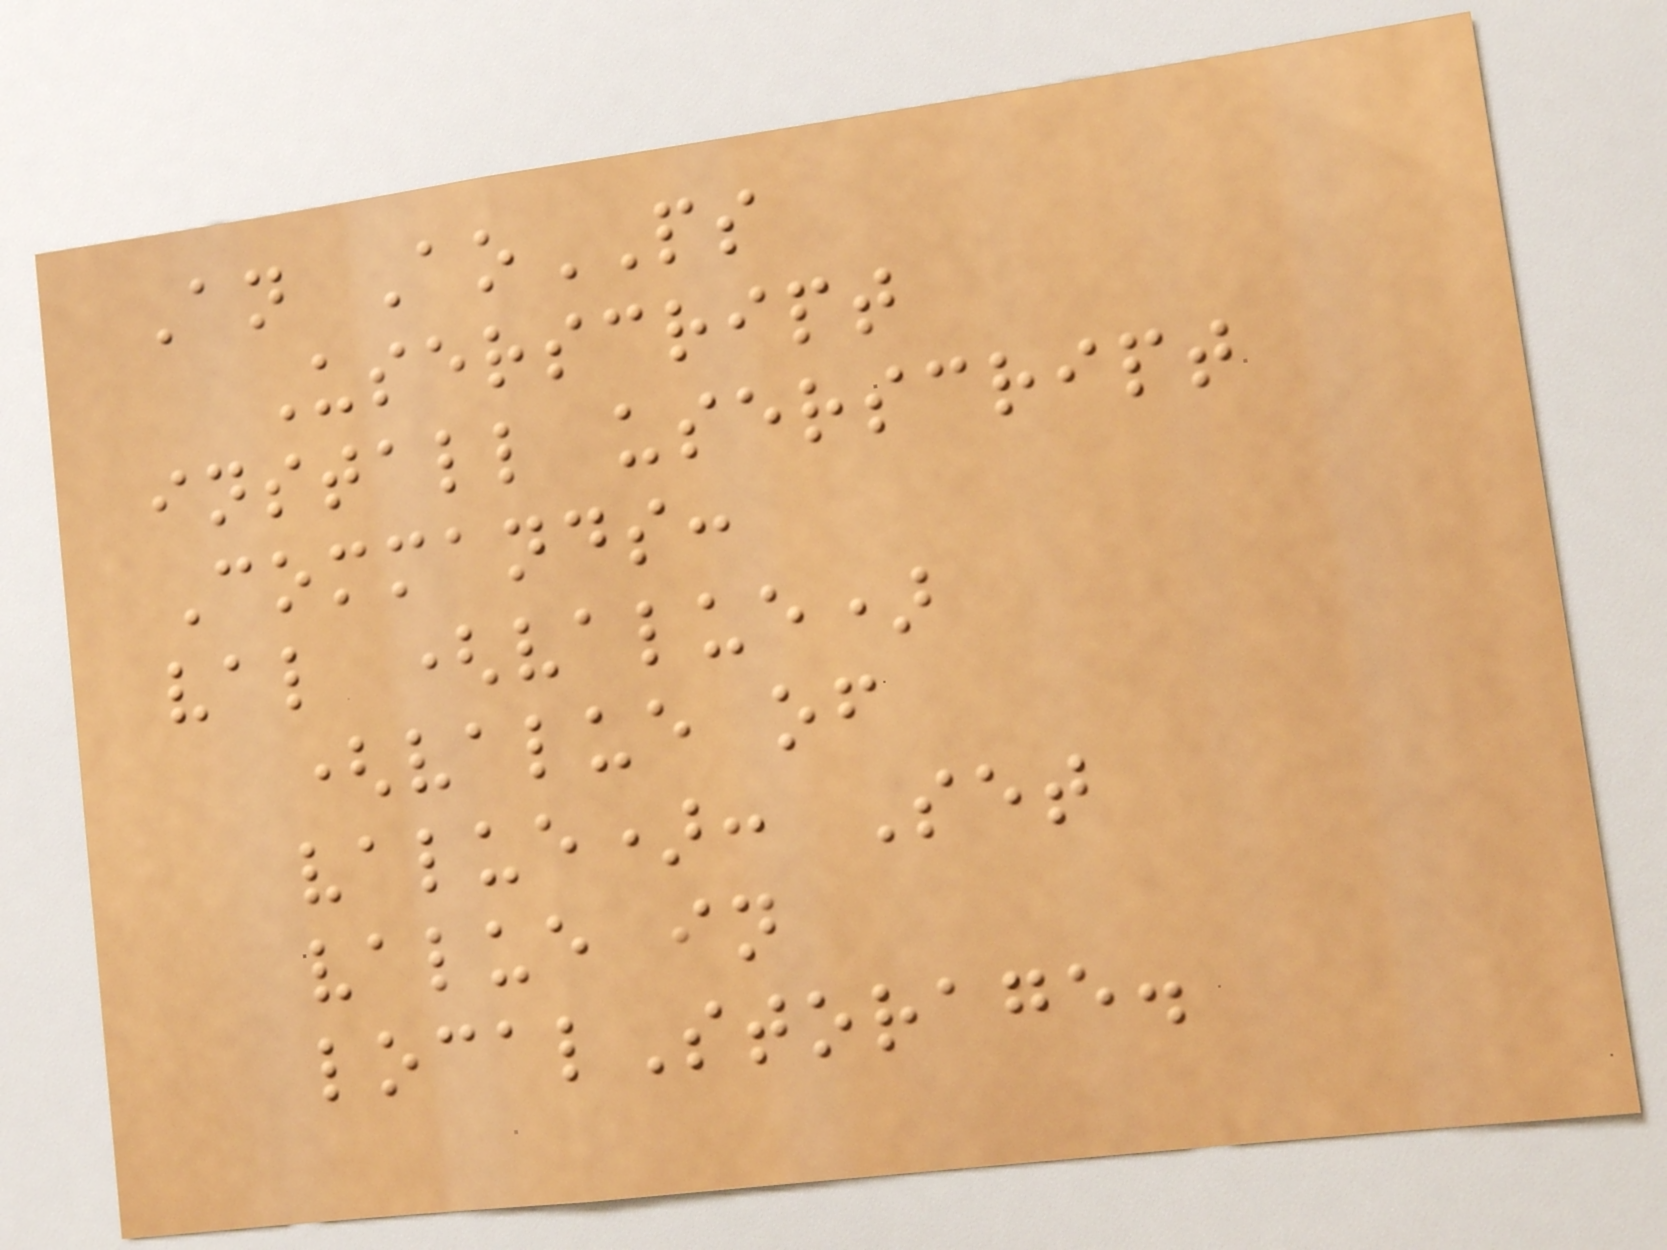An AoPS
Userscript
install userscript
Commands:
val (value)
(value of
value): Set
value in
localStorage.
